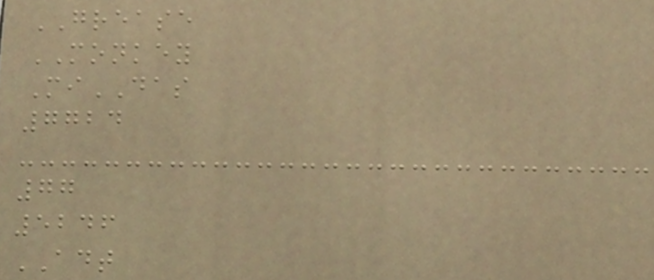GREASE
MONKEY
MiDAS
7724
77
5246
ADT
